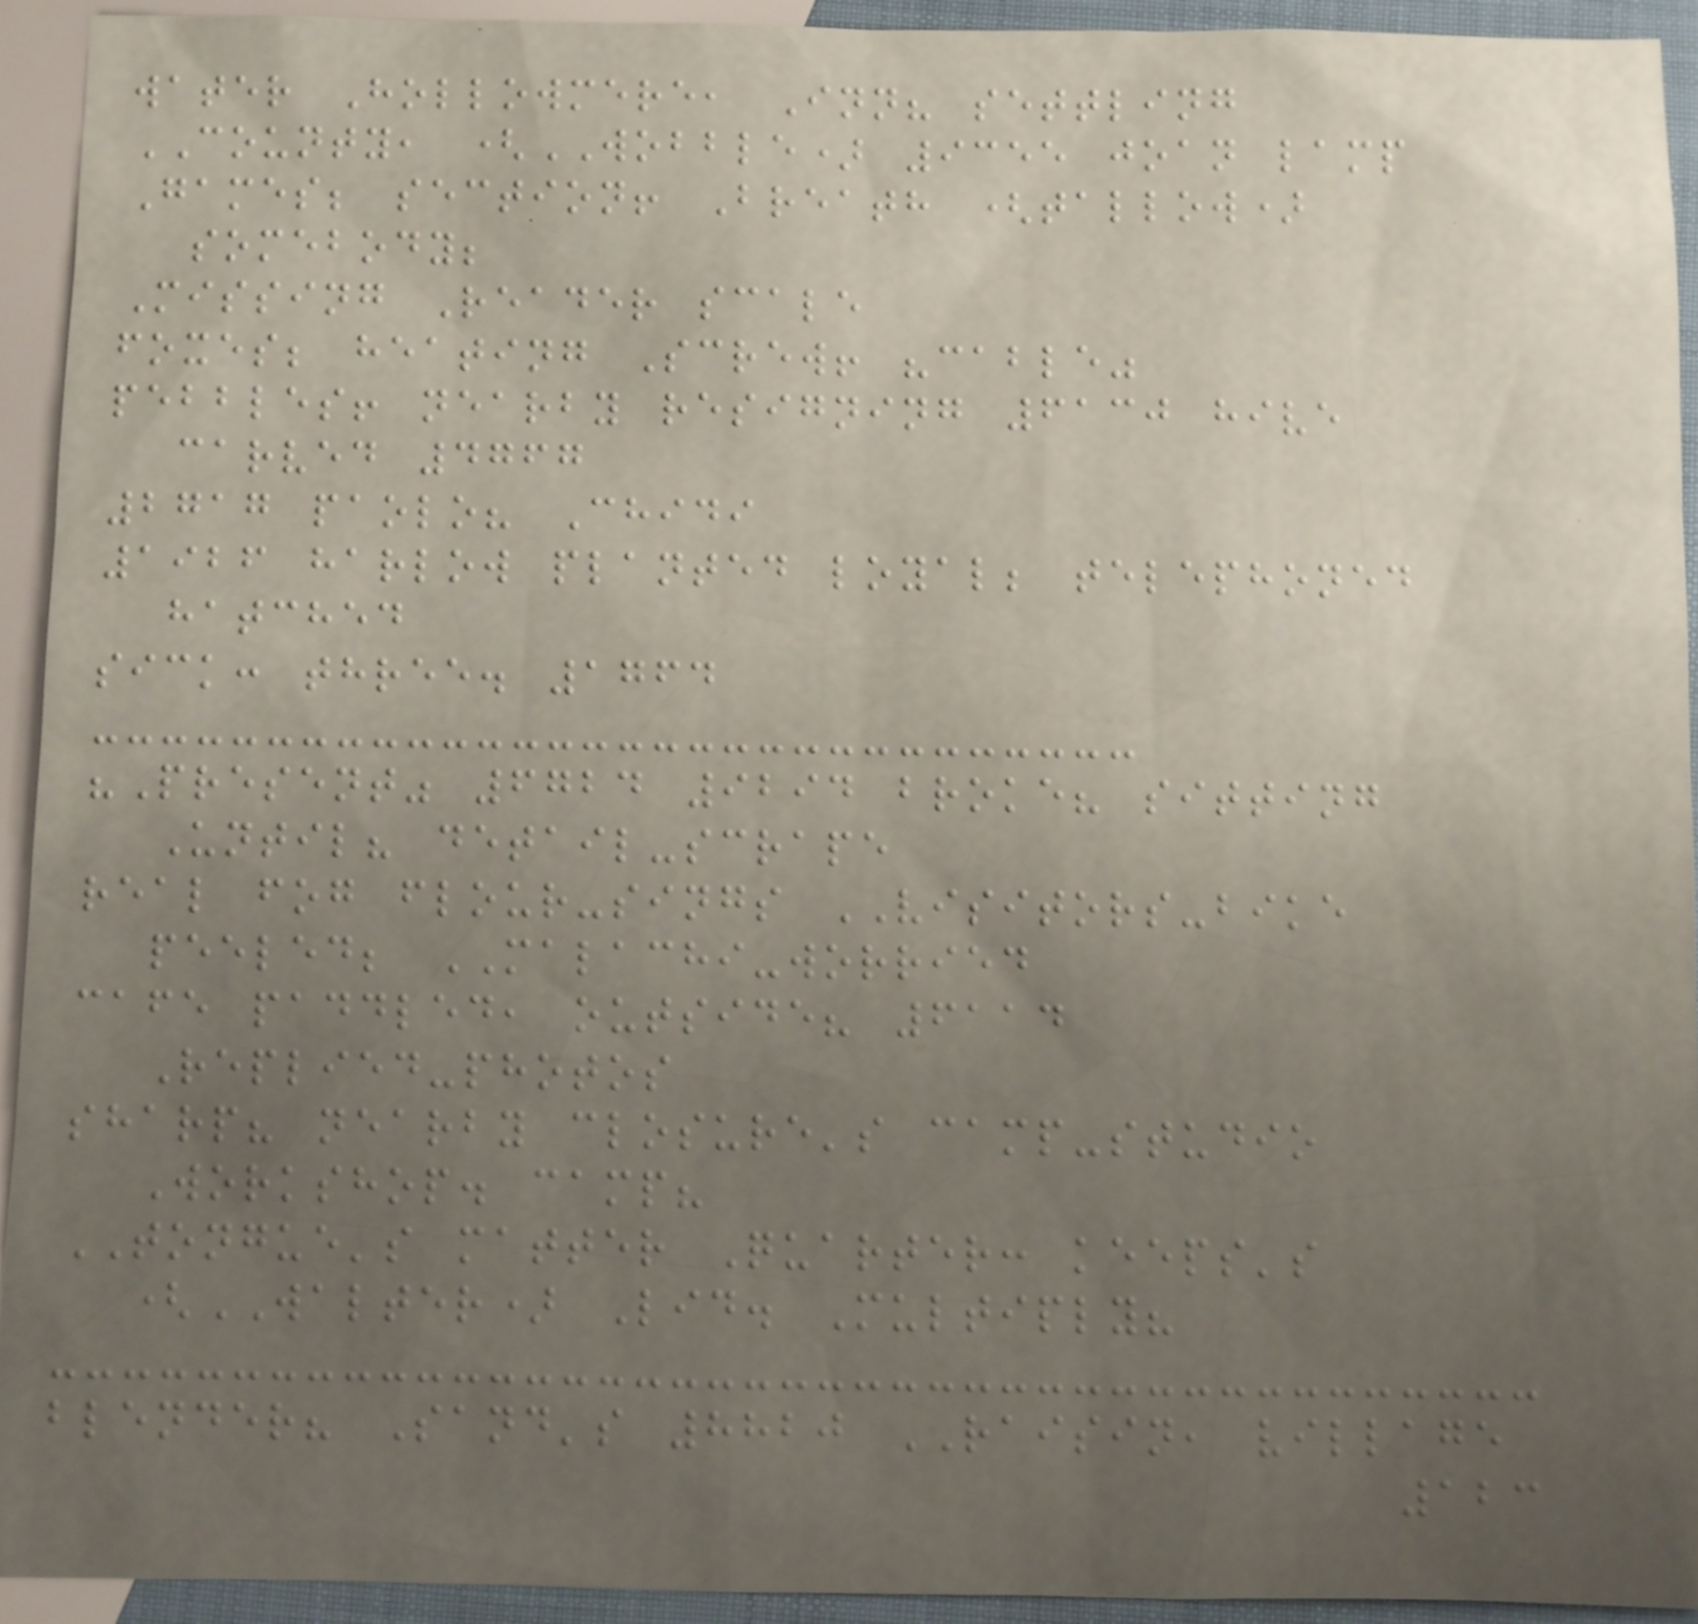water Hollowmere, Inn? settling
COUNTY, (WOBBLE) 9355 joan lamp
Games; section! Breath (tallow)
somebody;
Missing Reader scale
foxes; heating Screw! "cable"
pebbles! nearby resigning 6130 hive
carved 4767
2717 paolo? Chidi
1926 harlow planted loyal; telephoned
hatched
sick: three. 1764
"Present" 6724 9294 broke? sitting
Until? detail-scrape
real fog flour-sings VISITORS-bike
peeled; MALACHI-worried
cafe paddled, outside? 6114
Replied-photos
sharp? nearby closure's camp-studio
Workshop. camp?
TONGUE's matter Quarter: keeps's
(WALTER) Lid. Multiply?
blender? Sand's 8820 RAISIN, village
123
